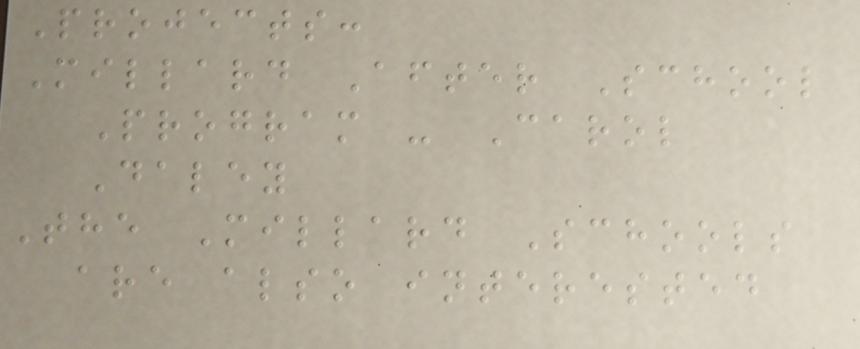Projects:
Millard After School
Program - Carol
Daley
The Millard Schools
are also interested
